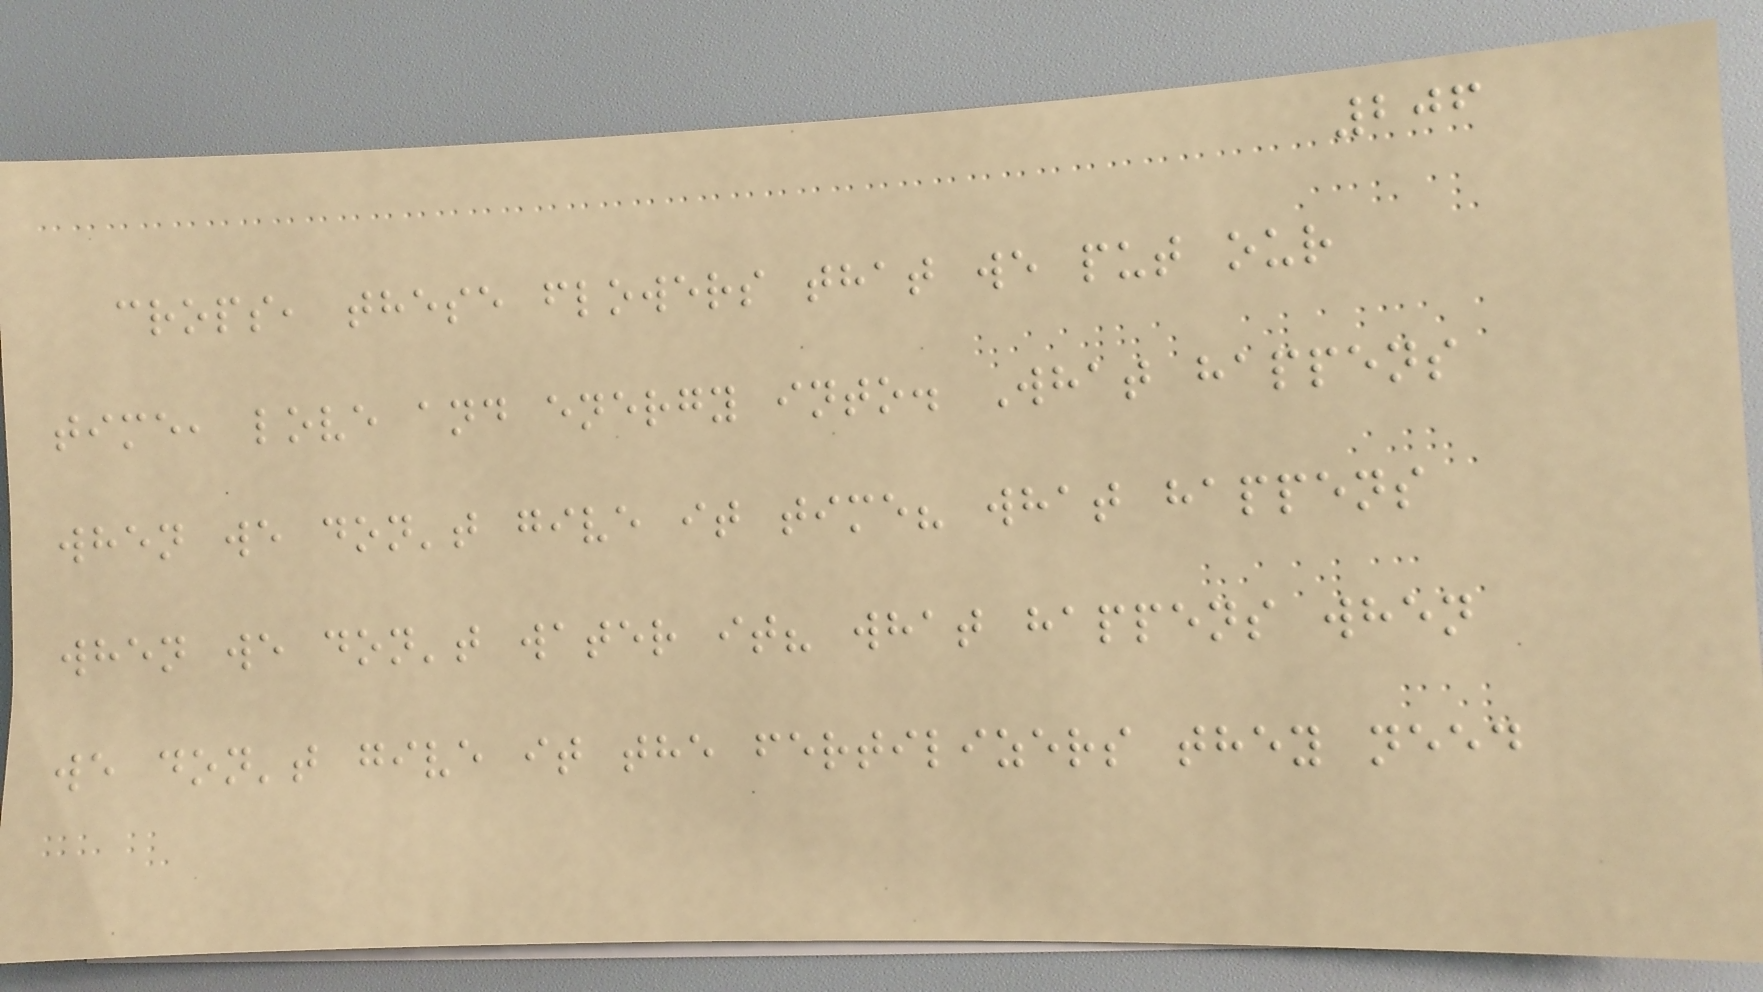206
crops, these flowers that we put our
time, love and energy into. What happens
when we don't give it time? what happens
when we don't water it? what happens when
we don't give it the fertilizers they need
